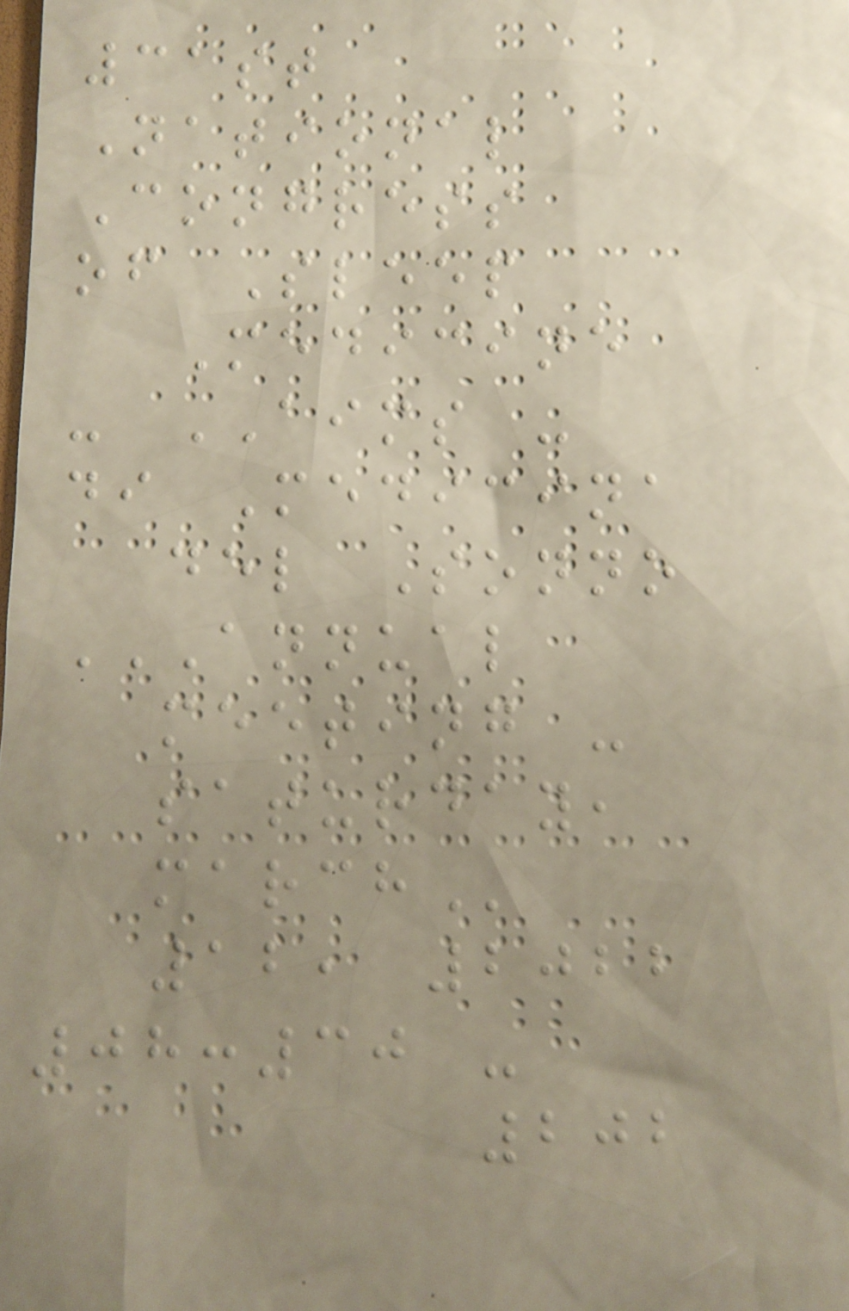31st
National
Congress
of Sleep
Medicine
- AIMS -
di Medicina
del Sonno
ANNUAL
MEETING -
SATURDAY,
MARCH
12, 2022
08:30 -
202
